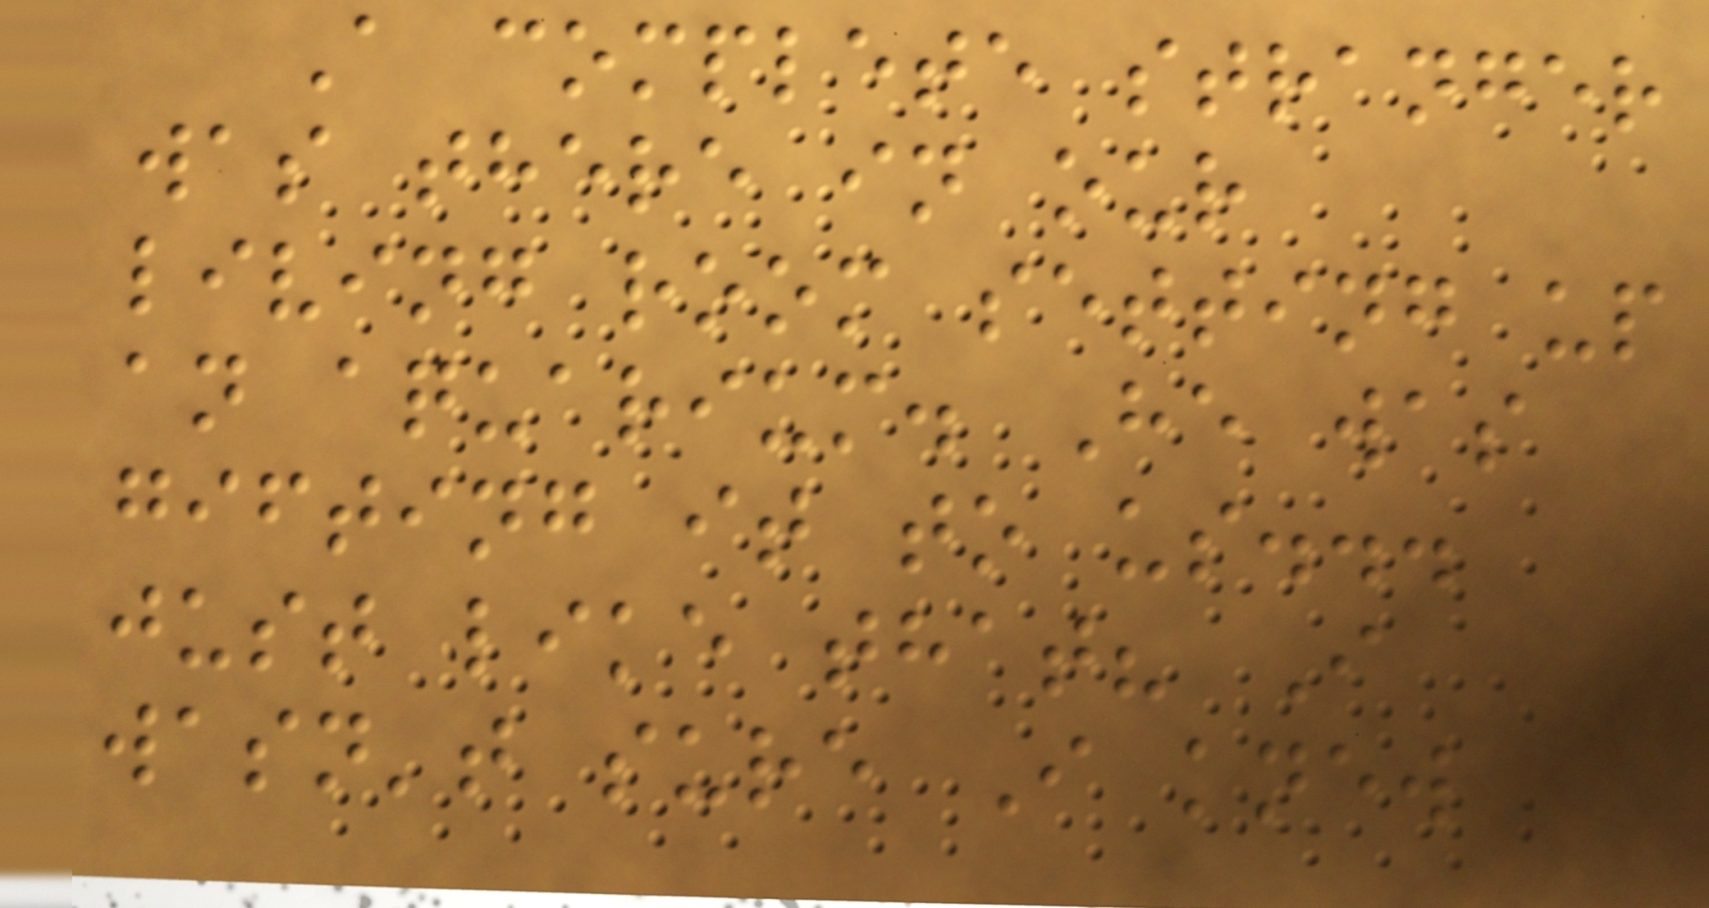A complete stranger
was there in our
living room setting up
an aquarium. He was
gifting it to us...
just like that? I
wasn't sure I knew
